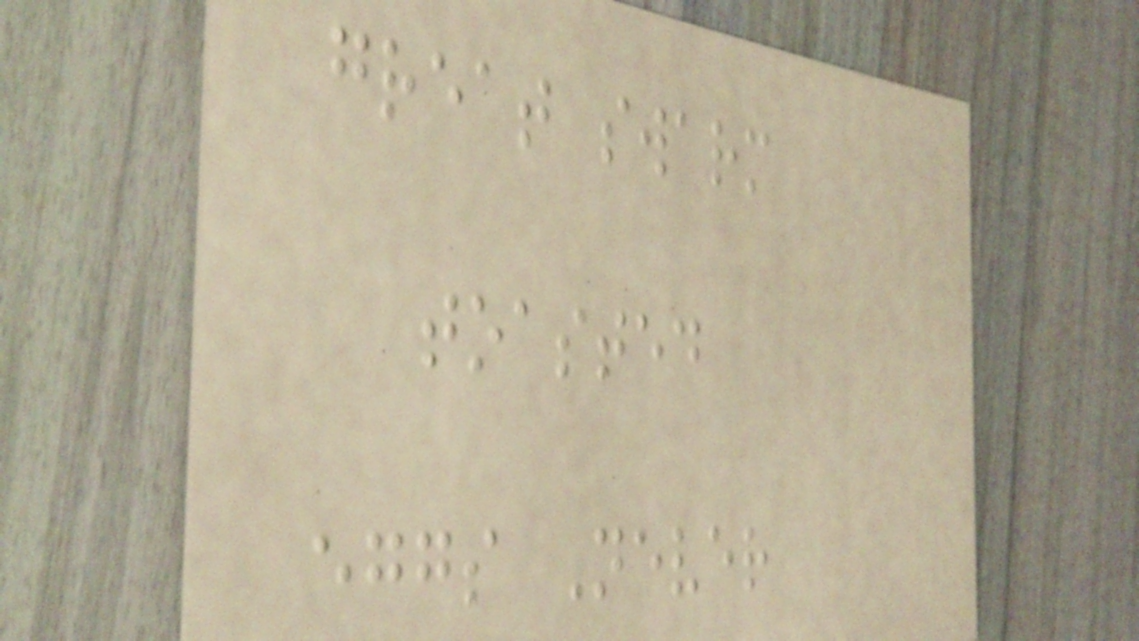great swarm
toasted
eggs Never
